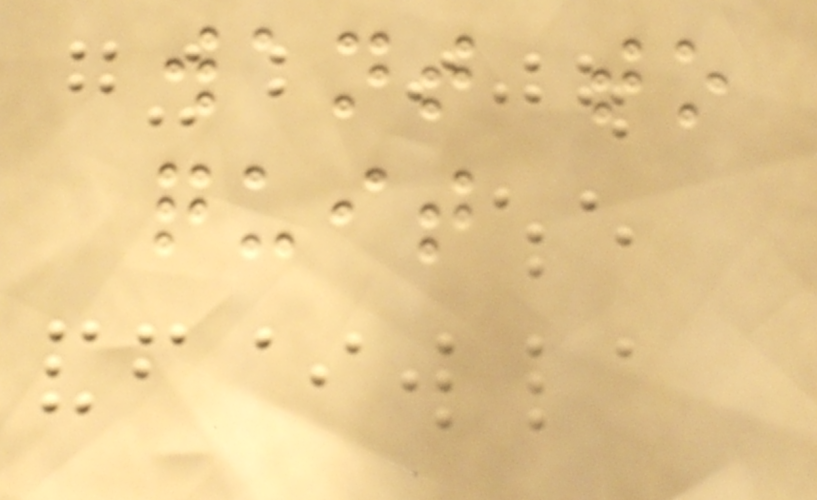want to
quit
